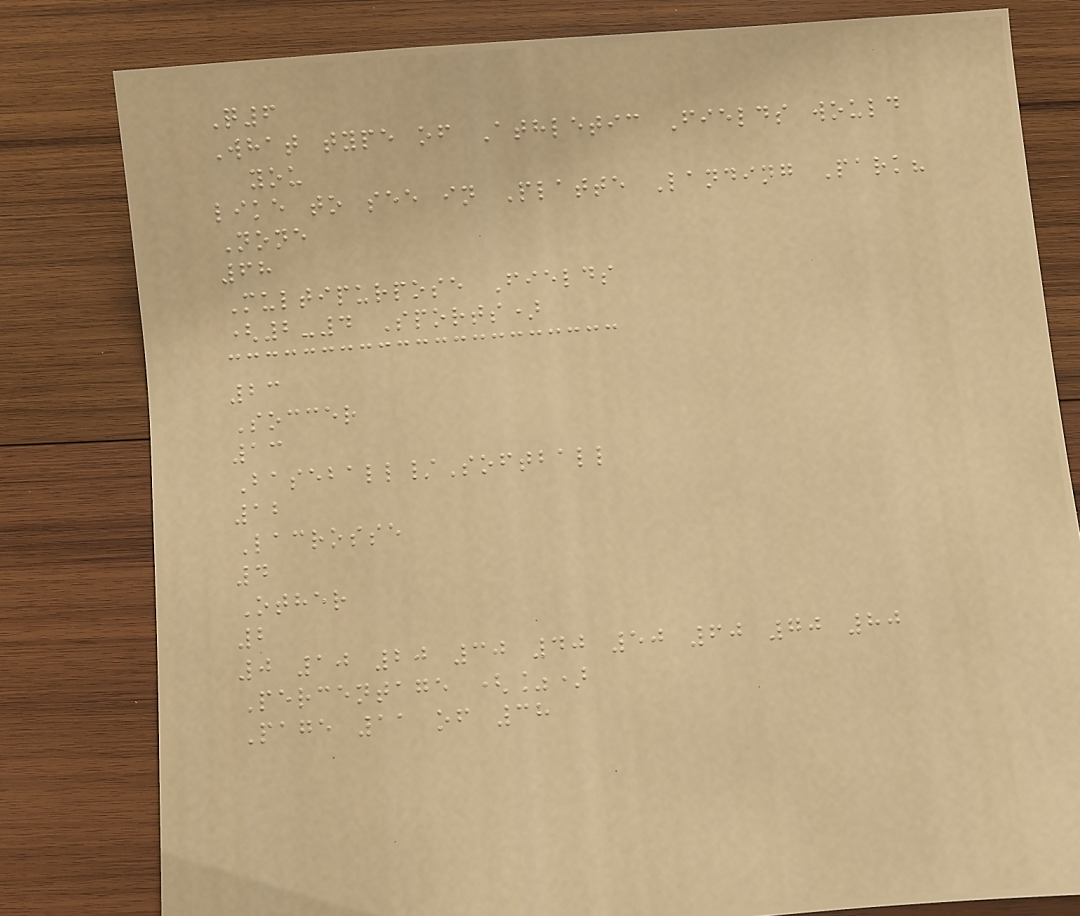Q6
What type of Athletic Fields would
you
like to see in Platte Landing Park?
None
68
Multipurpose Fields
(2-4 Sports)
23
Soccer
13
Baseball/Softball
12
Lacrosse
4
Other
2
0 10 20 30 40 50 60 70 80
Percentage (%)
Page 11 of 38
